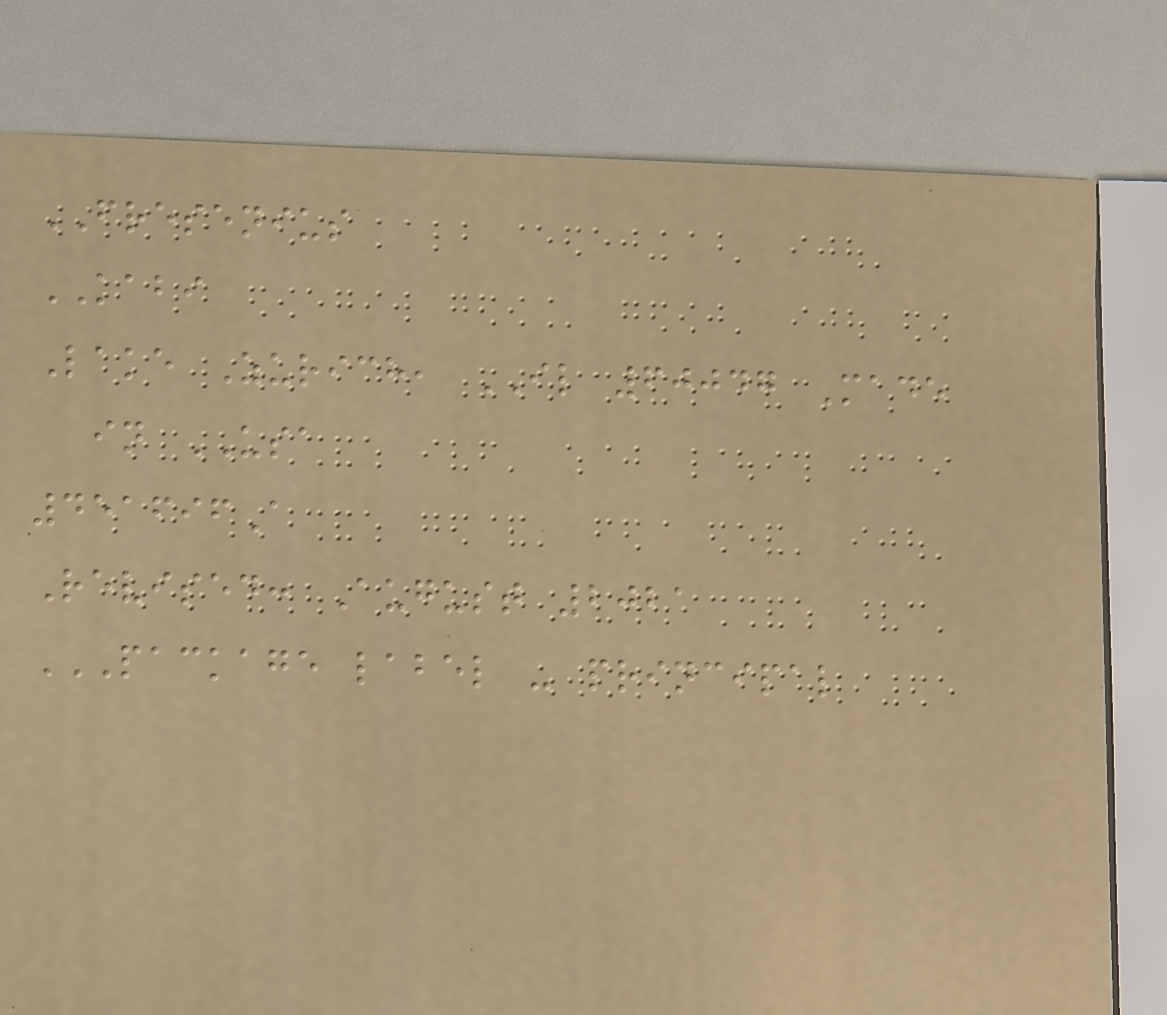FRESENIUS
KABI
Lake Zurich, IL 60047 Made
in USA
451696A
Revised: August 2021
PACKAGE LABEL - PRINCIPAL
